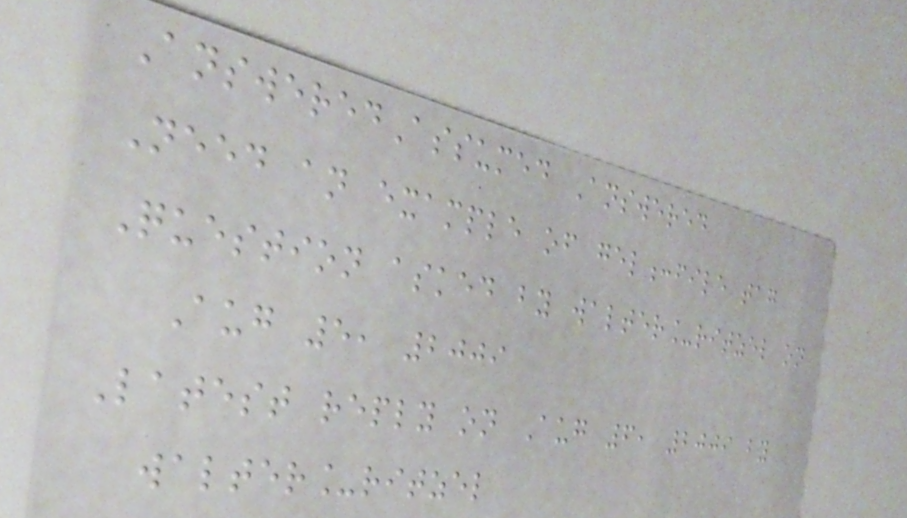AnsweredAssumed Answered
Need an example of gel:file tag
Question asked by walter_ritzel on
Aug 5, 2009
Latest reply on Aug 6, 2009 by
walter_ritzel
